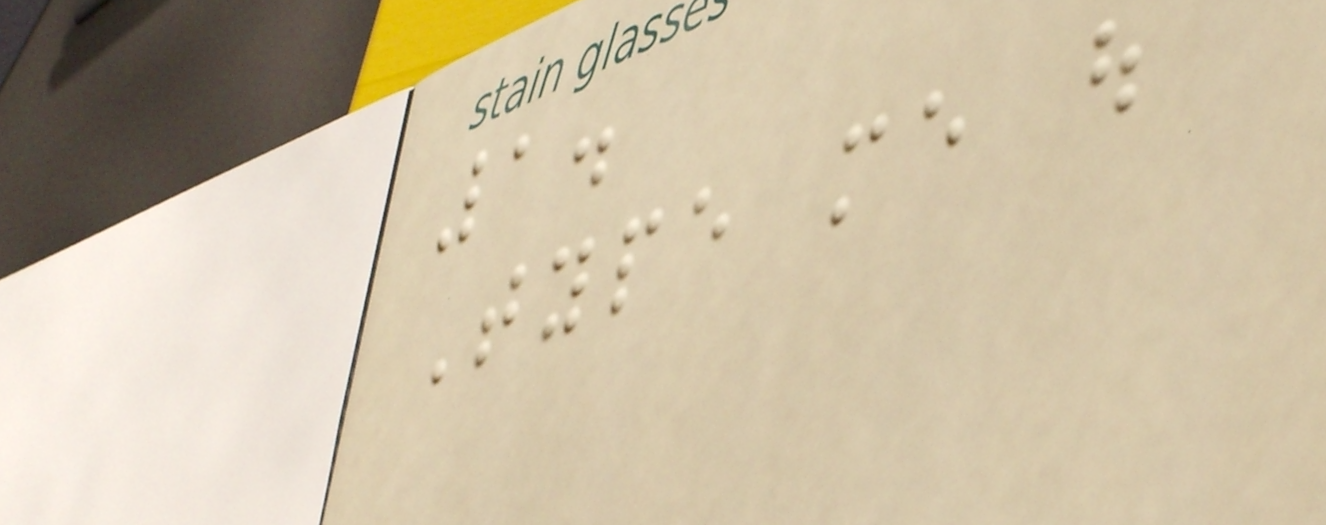1.
Type me out
